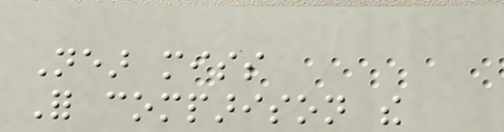Near miss
For comparison the
